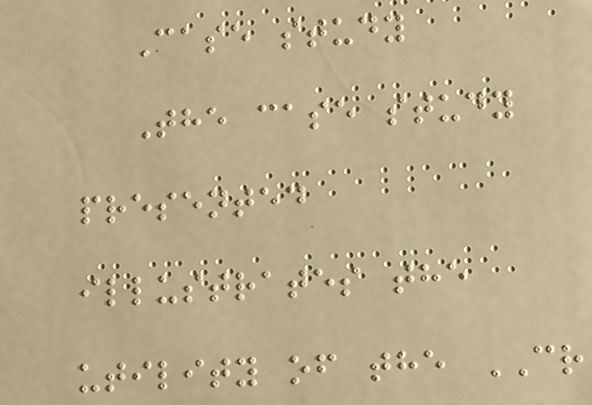Case study
The case study
presented
illustrates the
utility of the CR
